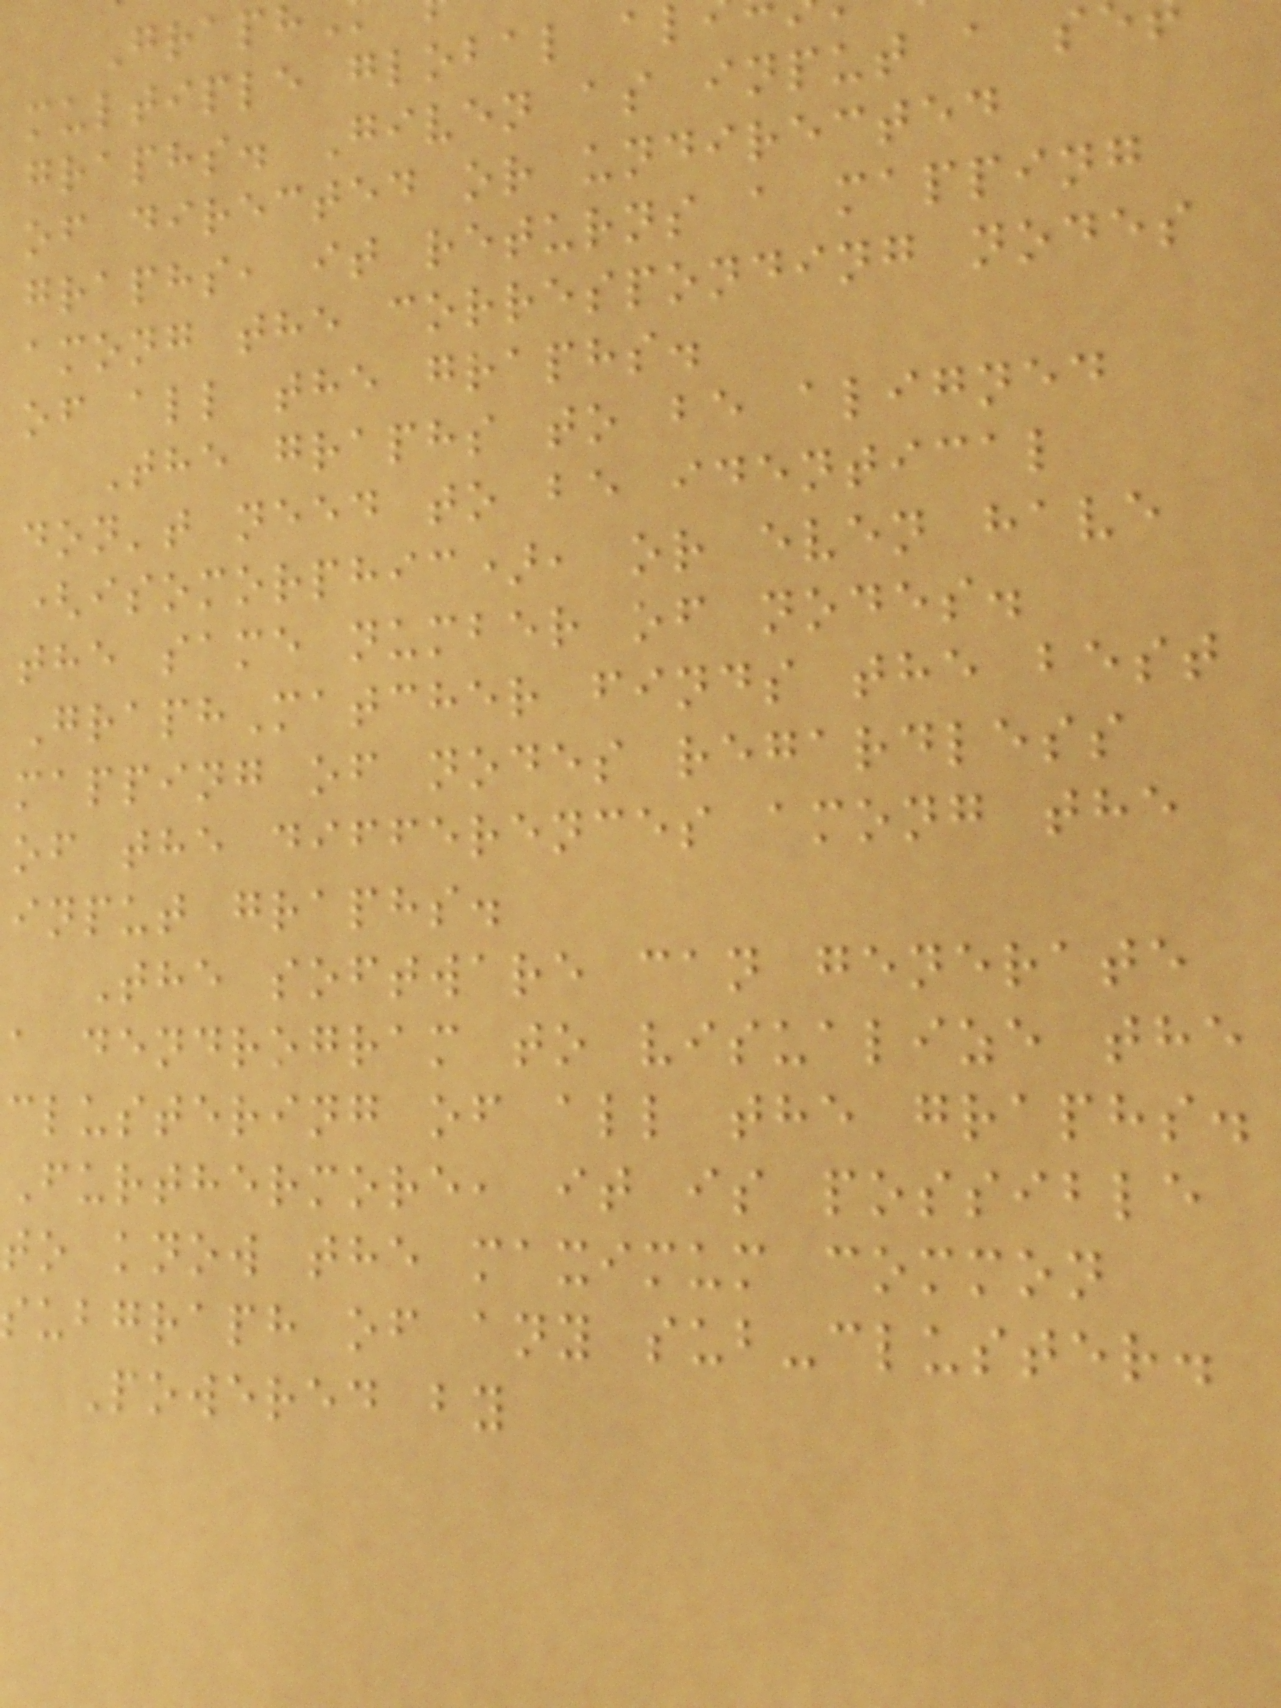Graph
multiple global al
graphs. Given as input a s
of directed or undirected
graphs, it returns a mapping
among the corresponding nodes
of all the graphs.
The graphs to be aligned
don't need to be identical
(isomorphic), or even have
the same number of nodes.
GraphMatcher finds the best
mapping of nodes regardless
of the differences among the
input graphs.
The software can generate
a dendrogram to visualize the
clustering of all the graphs.
Furthermore, it is possible
to know the maximum common
subgraph of any sub-cluster.
Powered by
